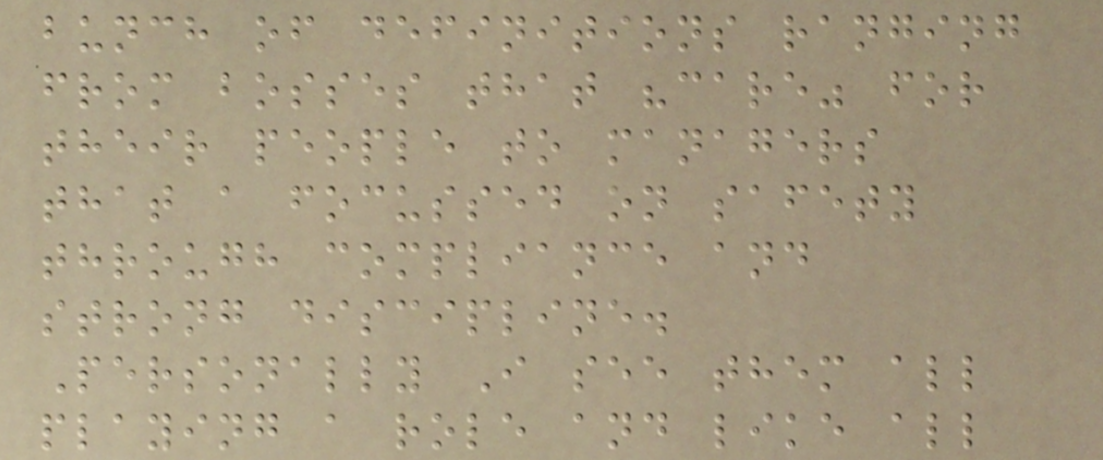bunch of definitions ranging
from bosses that "care" for
their people to managers
that a focussed on safety
through compliance and
strong discipline.
Personally I see them all
playing a role and like all
